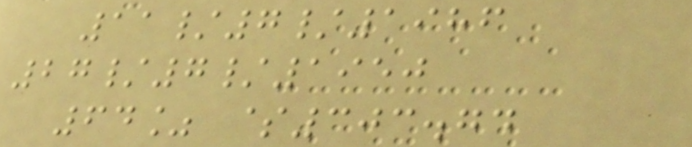11/7/1986
27/7/1950
64% $303.74
